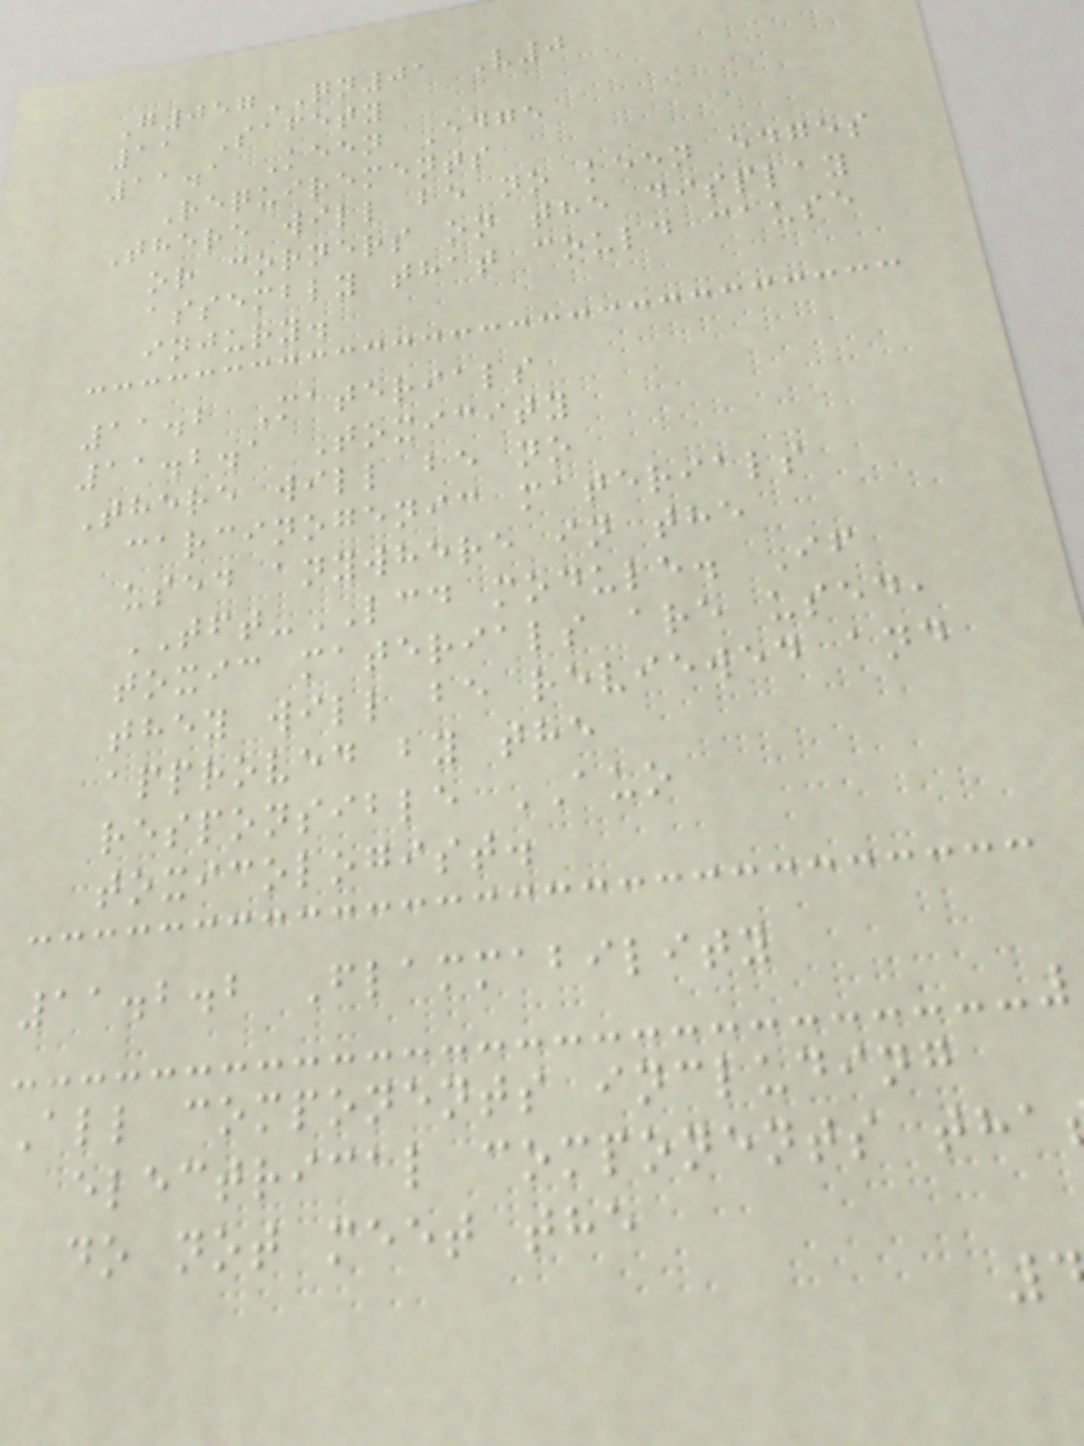G057QN01 V0
11 Safety
11.1 Keen Edge
Requirements
There will be no keen edges
or corners on the display
assembly that could cause
injury.
11.2 Materials
11.2.1 Toxicity
There will be no
carcinogenic materials
used anywhere in the
TFT-LCD module. If
toxic materials are used,
they will be reviewed and
approved by the
responsible AUO
toxicologist.
11.2.2 Flammability
All components including
electrical components tha
do not meet the
